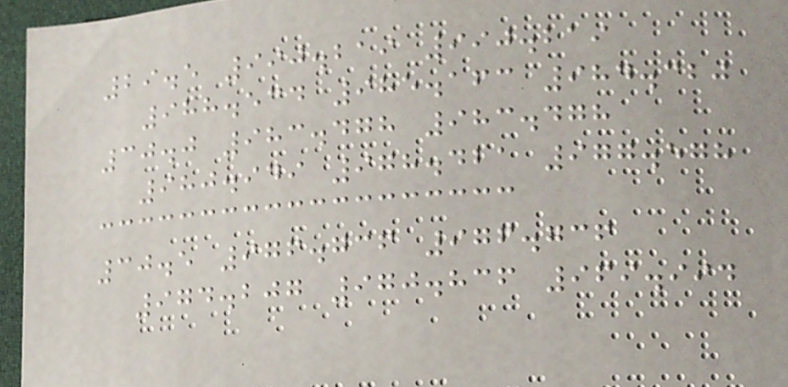29.5 990.219 990.219
988.534 985.163 984.320
30.0 983.478 983.478
980.949 978.421 977.578
30.5 976.736 976.736
974.207 970.836 969.994
